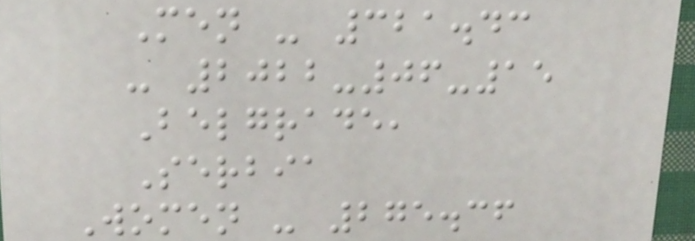Men - 321.43
- 2022-06-15
Belgrade,
Serbia
Women - 275.36
